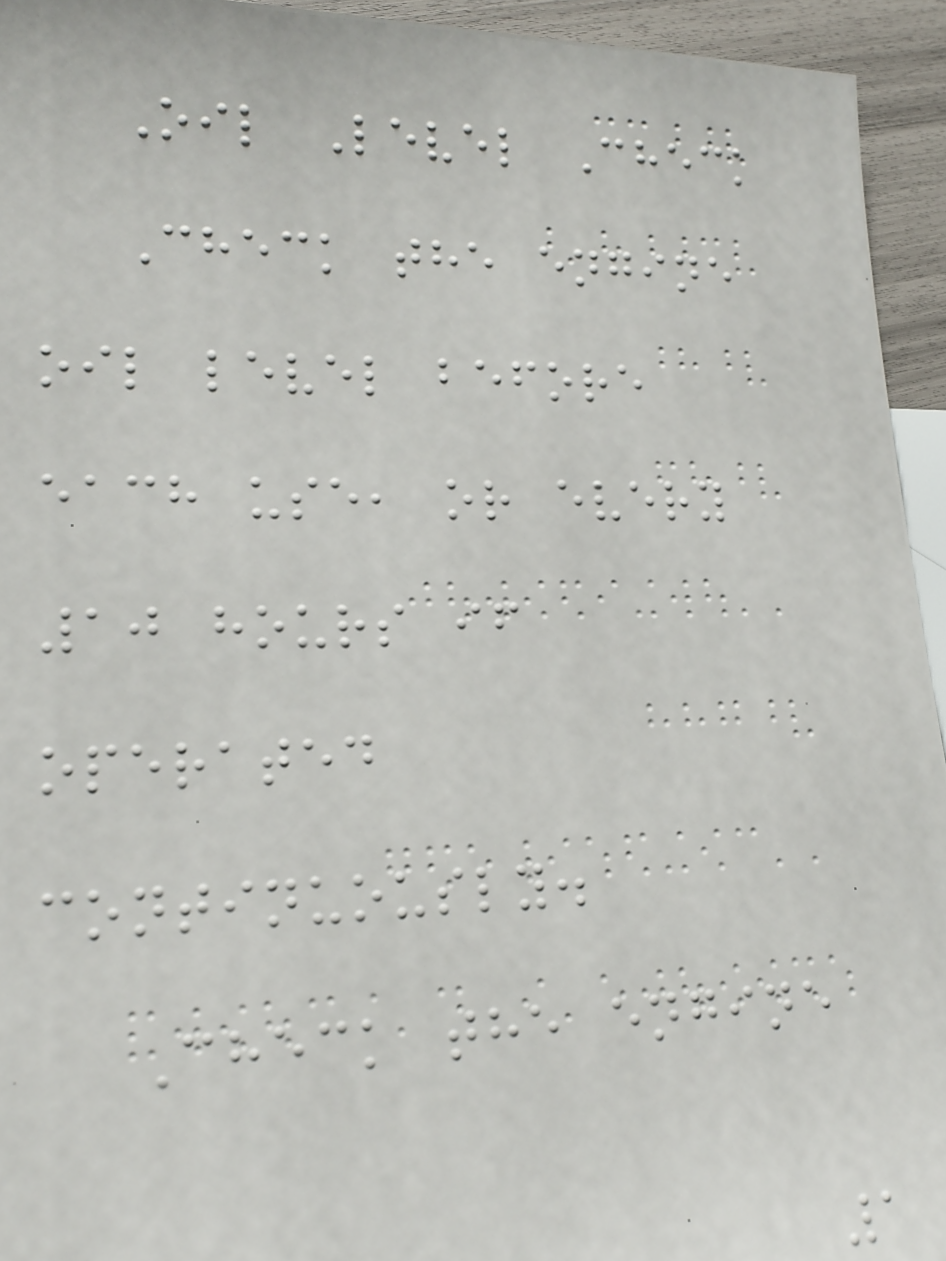Oil Level Check
Check the engine
oil level before
each use, or every
10 hours if
operated
continuously.
Check the engine
1
